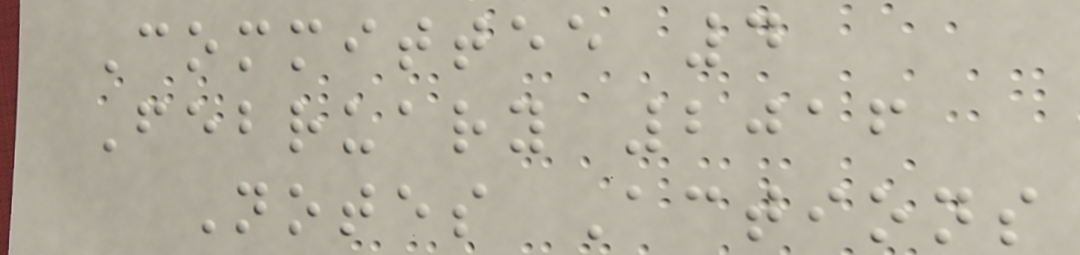Committee 4
February 2016
Notes Actions
